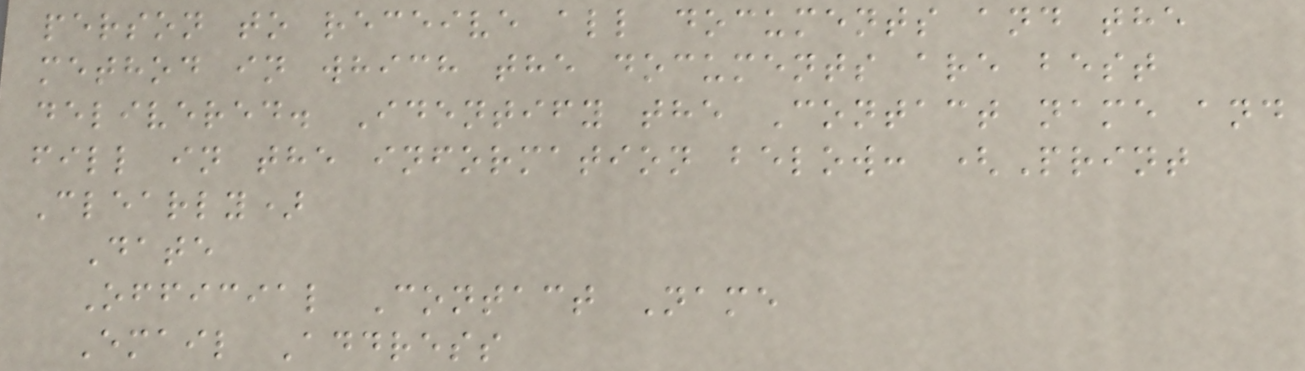person to receive all documents and the
method in which the documents are best
delivered. Identify the Contact name and
fill in the information below: (Print
Clearly)
Date
Official Contact Name
Email Address
